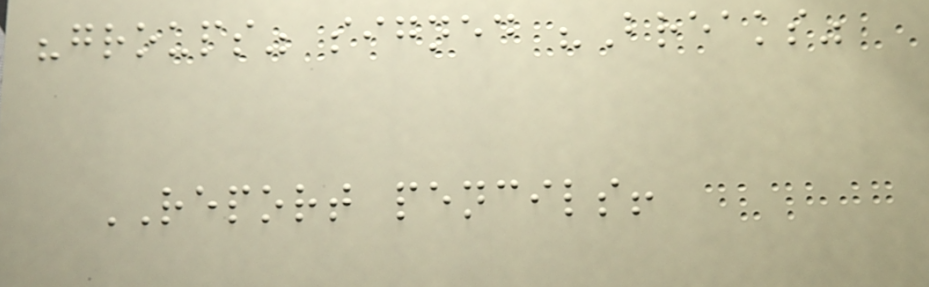"groups" signed "Breaks"
REPORT pencils!
